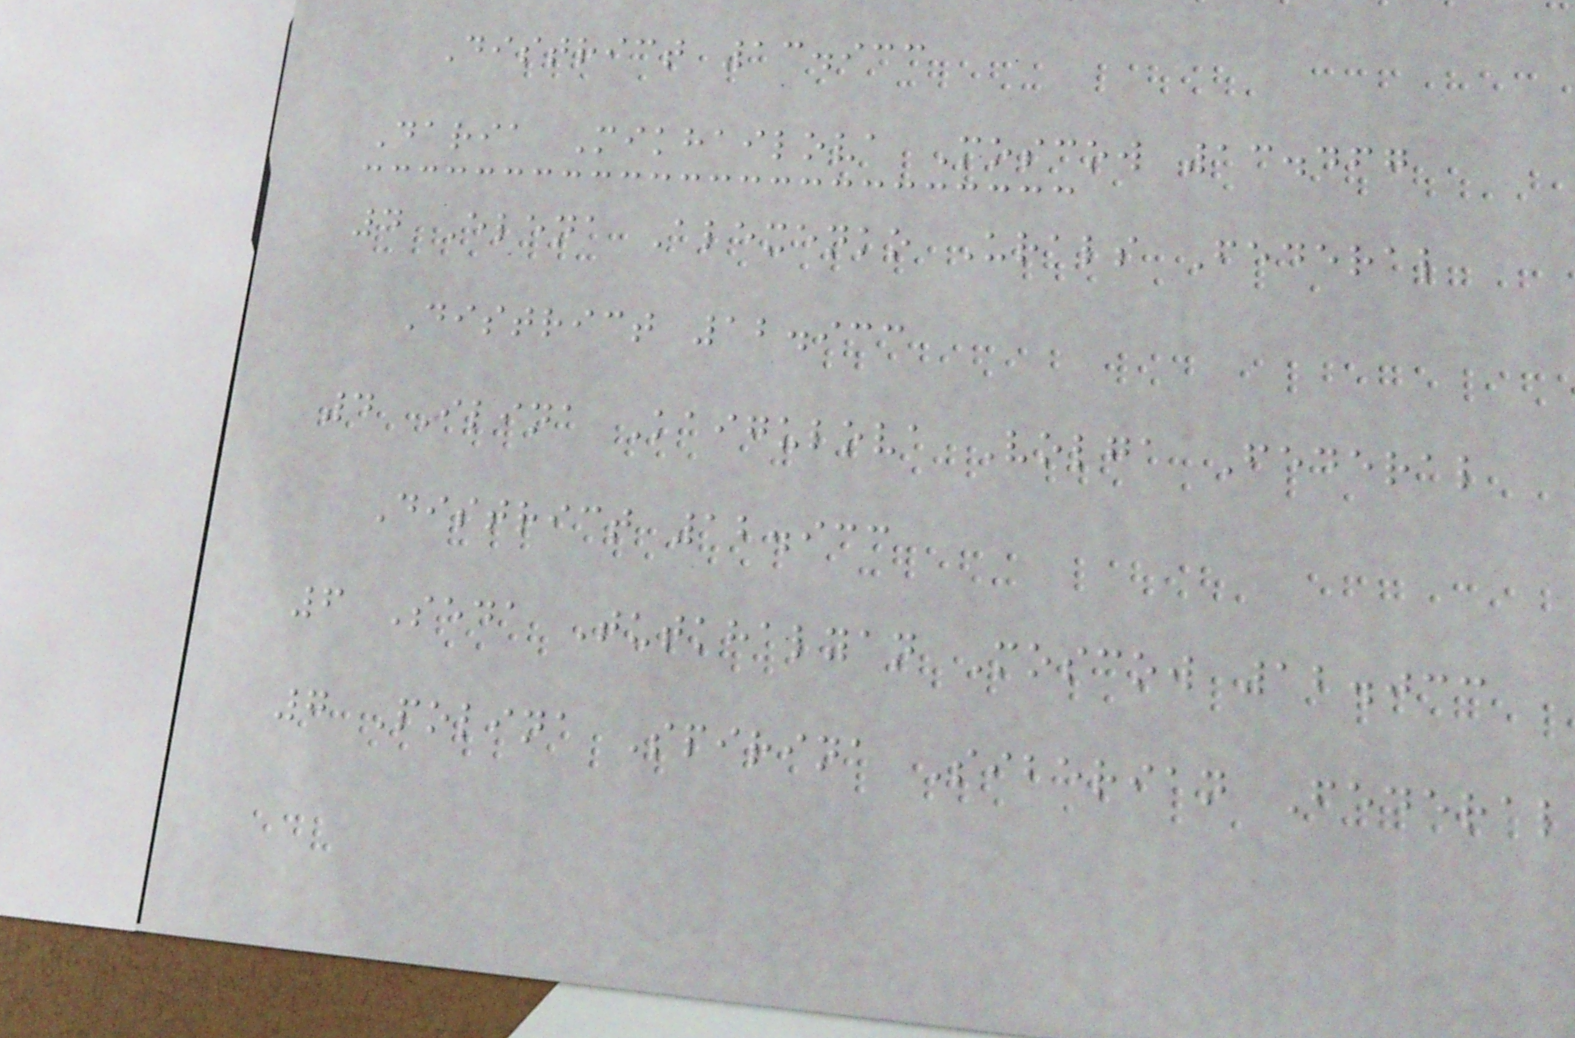District 13.933
Daria Mikhailova Moscow 13.467
4 Elena Alexenko Urals Federal
District 12.933
4 Ilina Kaigulova Volga Federal
District 12.933
6 Seda Tutkhalyan Moscow 12.033
7 Polina Spirina Siberian Federal
